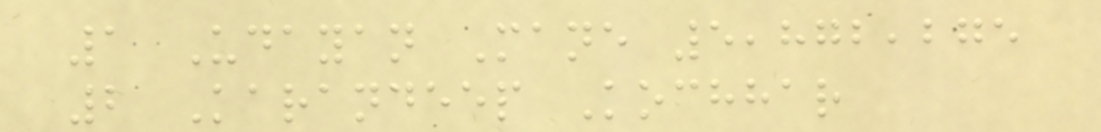1 Udayan Mane 5,872,275
2 Karandeep Kochhar
